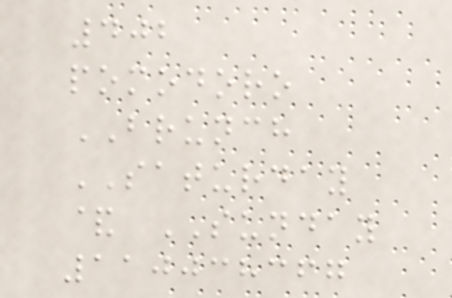402
pomodoro
BRUNCH
SATURDAY
& SUNDAY
110038367
